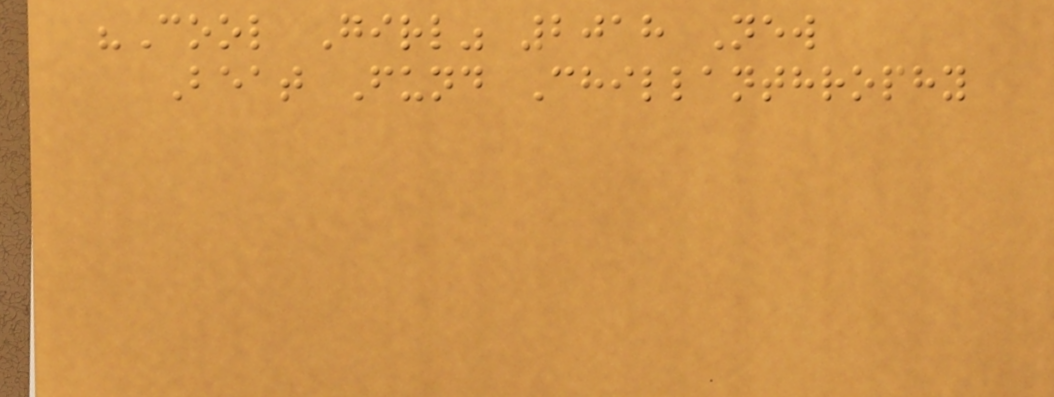"Cool Girl" 2018 New
Beat Fund Chillanthrophy
